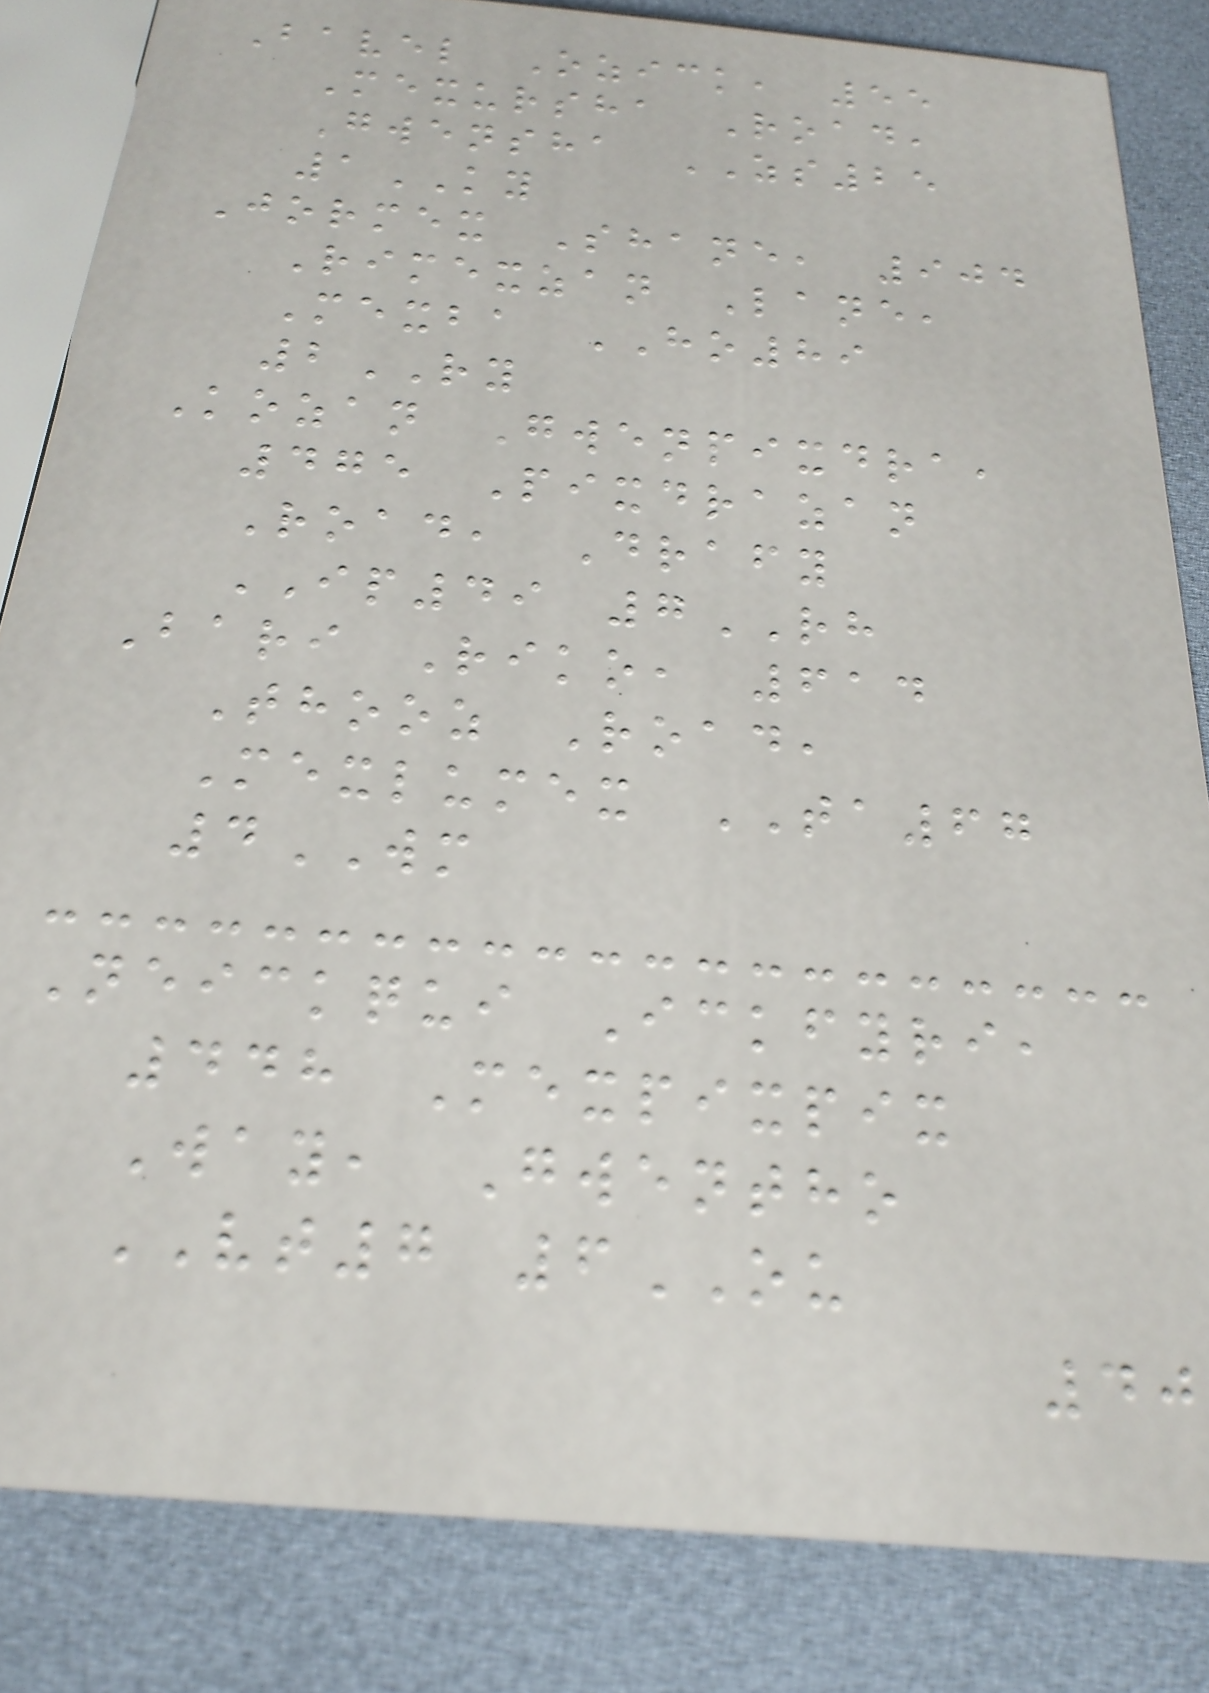Bavel Ozick, 55
Mexursha Road,
Gwensha ZS25
1KY
Jormex Shane, 904
Rimexzan Lane,
Mexba HO89
2RY
Kozan Gwenpixdra,
475 Pixdrazan
Road, Drafy
IP49 7RH
Bari Riko, 614
Thooz Road,
Mexlumex TA67
4WM
Neickqui Ickfyri,
448 Mexpixpix
Way, Gwentho
VT7 6OU
40
